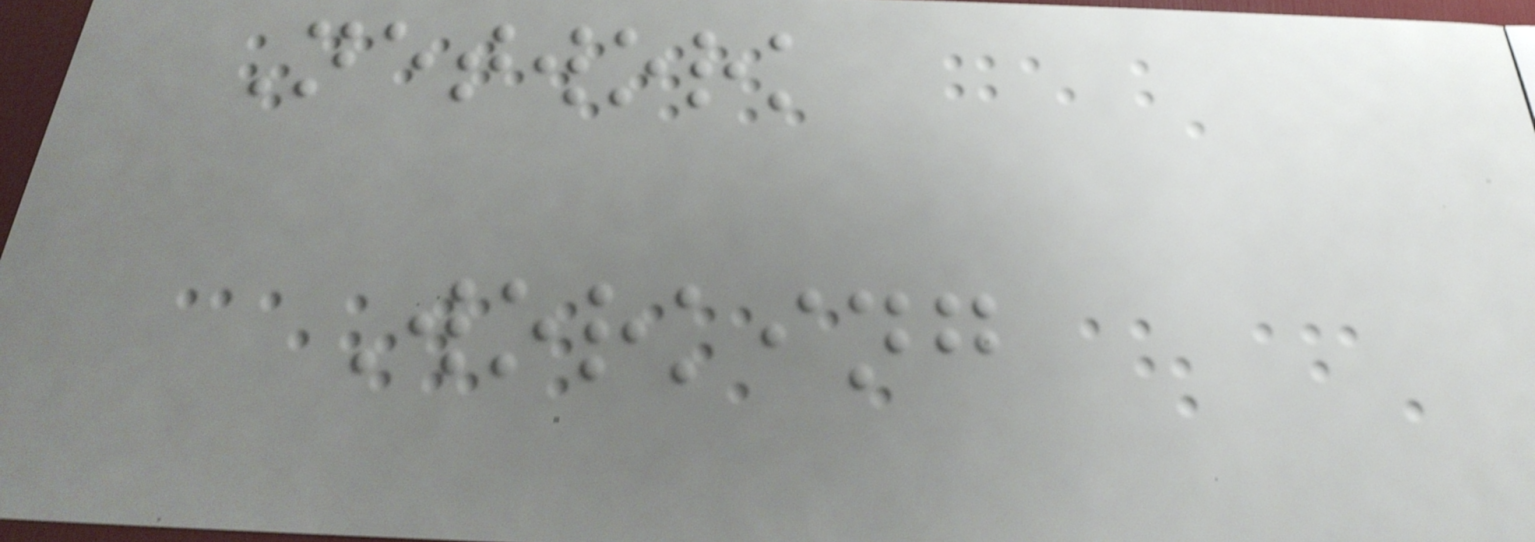Network
Working
